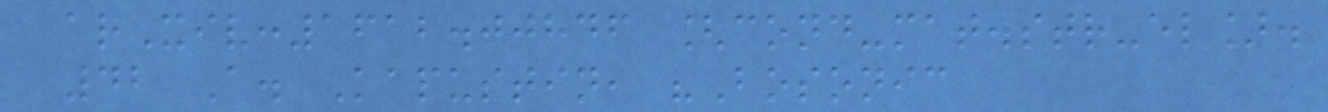arXiv:1612.00846 [cond-mat.str-el].
42 A. Kapustin, "Bosonic
